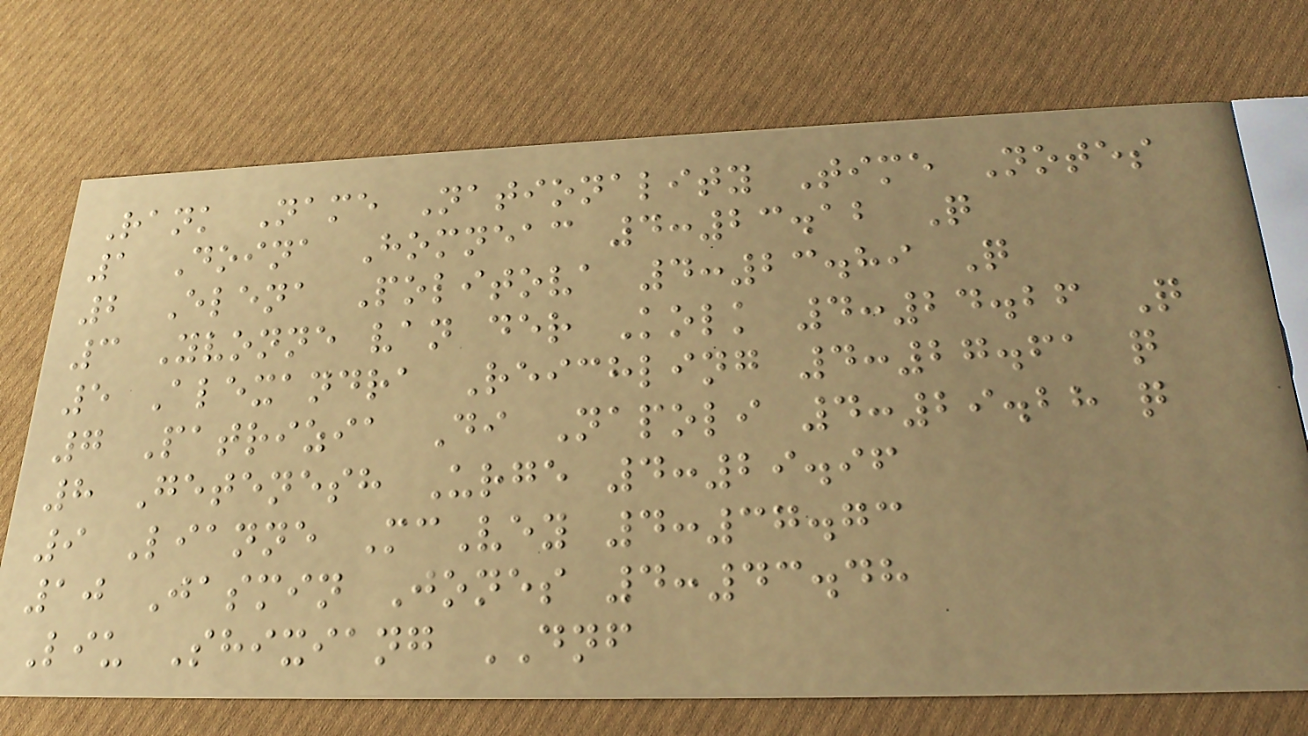Rank Name Nationality Time Notes
1 Doina Homneac 4:23.12 Q
2 Elena Politova 4:23.89 Q
3 Yvonne van der Kolk 4:24.26 Q
5 Alexandra Reichling 4:27.61 q
7 Patrizia Di Napoli 4:29.28 q
8 Getenesh Urge 4:29.96
9 Lianne McVey 4:37.73
10 Jasmin Jones 4:43.48
Liu Shixiang DNF
